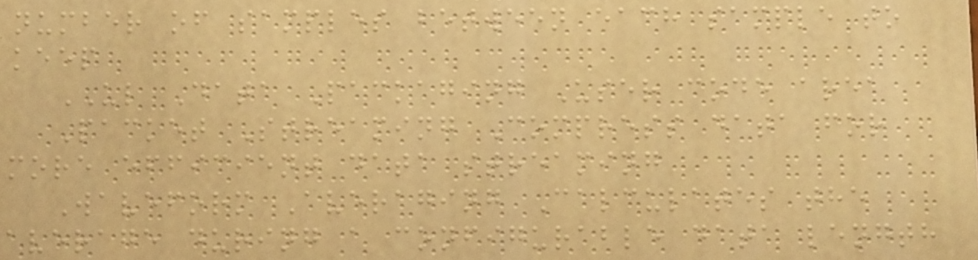number of samples between each sample to
keep
UL Data Packaging User code area
Packet Streaming Compress data for
more efficient data streaming
Waveform Averaging Calculates the
average during a configurable data length
